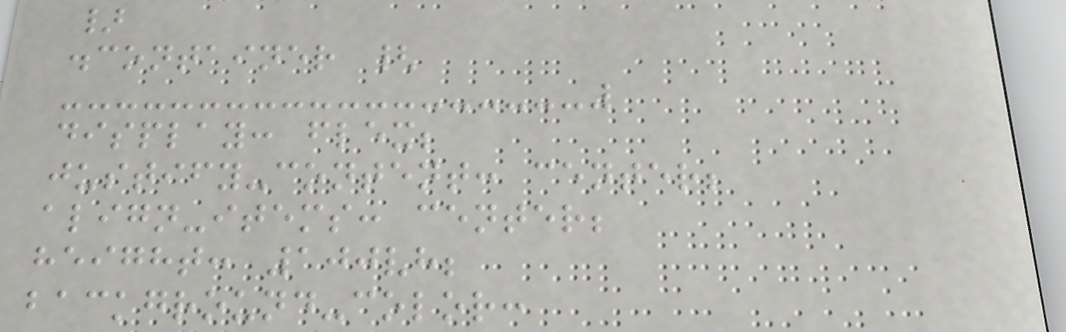}
.container {
display: flex;
justify-content: center;
align-items: center;
height: 100vh;
background-color:
